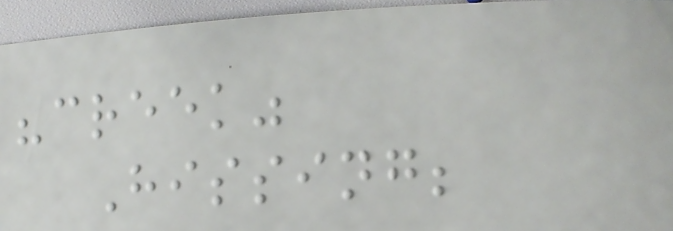"creek"
Hissing;
